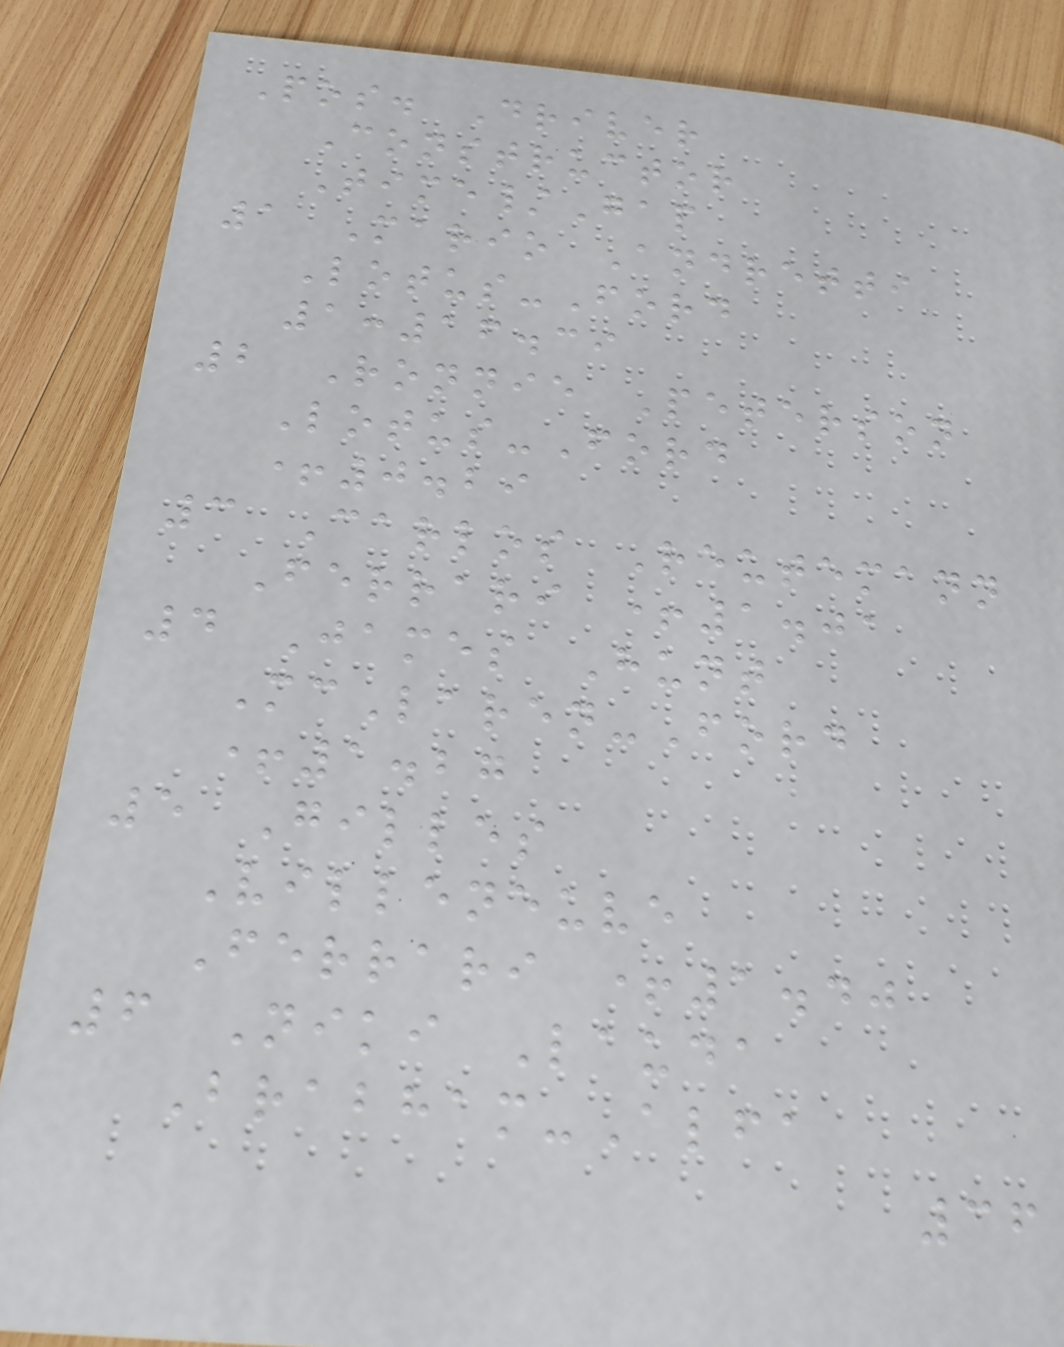Pos. Driver
Constructor
Time/Gap
1 Mario Andretti
Lotus-Ford
1:16.39
2 Ronnie Peterson
Lotus-Ford
+0.29
3 Carlos Reutemann
Ferrari +1.01
4 James Hunt
McLaren-Ford
+1.27
5 Gilles
Villeneuve
Ferrari +1.40
6 Niki Lauda
Brabham-Alfa
36
